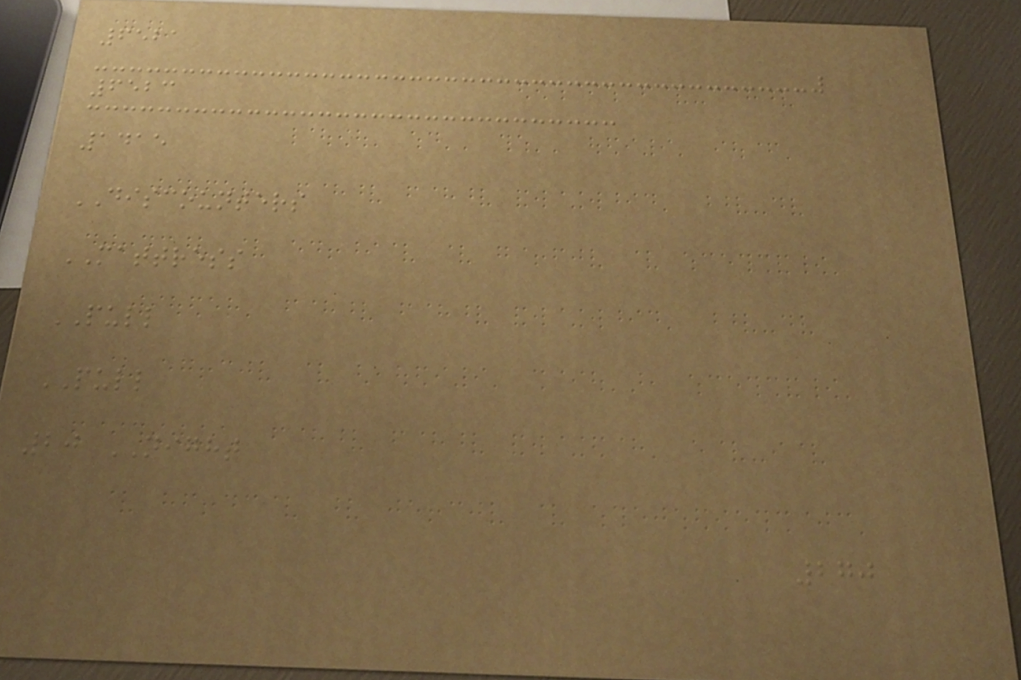6521
6523
1415
DISCOUNTERS
MATTRESS
PULL
PULL
20 NIGHT
270
